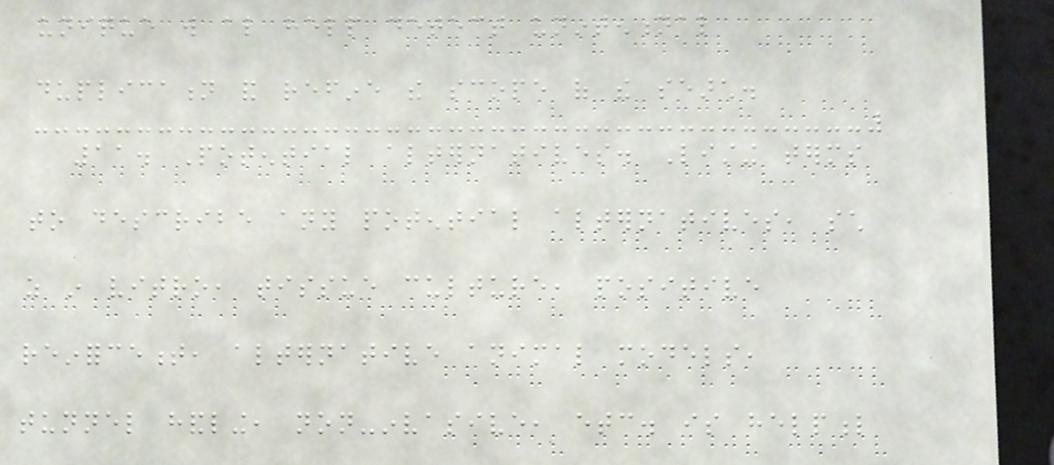unique will also help detect unintentional
duplication and refine the scope of the search.
11. Potential alternatives. Listing terms
to describe any potential alternatives, such
as in vitro, tissue culture, positive
reinforcement, alternative animal models,
tunnel handling, non-invasive, etc. is helpful
